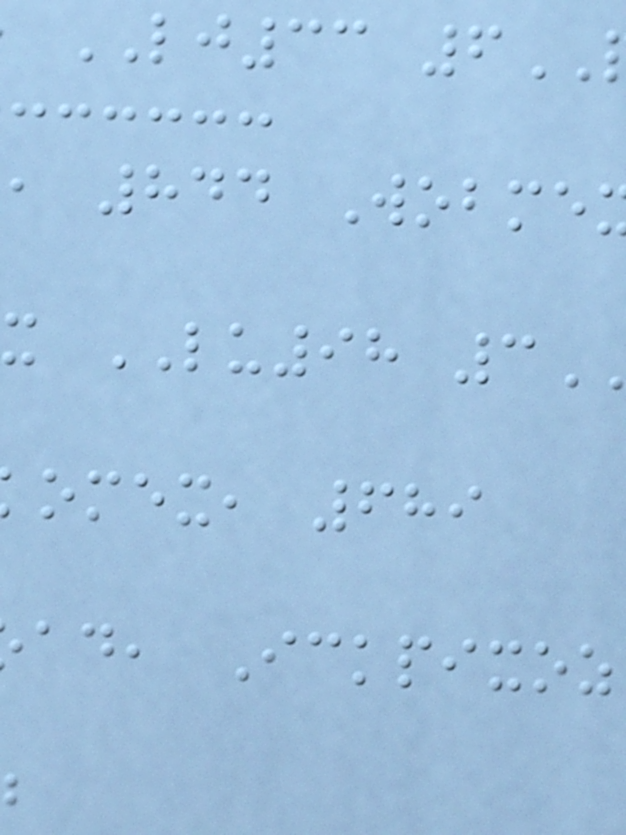LJ33 6
, 844 Wobme
x LU98 3
omex, 689
ad, Ickpixoz
